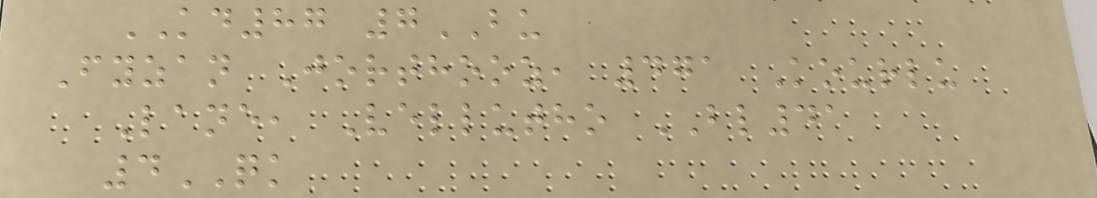KD87 7BU
Fyzan Jorthooz, 471 Kourlu
Lane, Vellutho BL41
4QK
